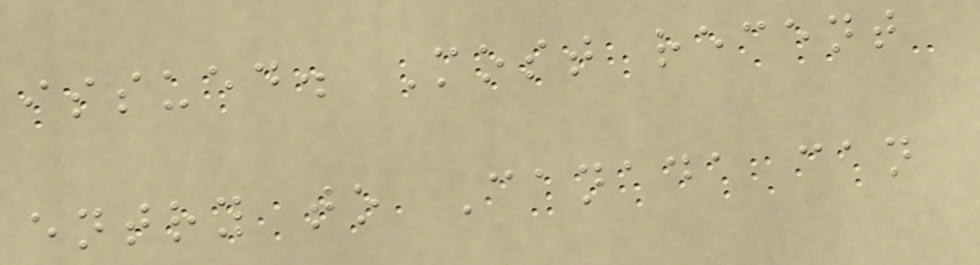issued. Most recent
entry to Canada can
